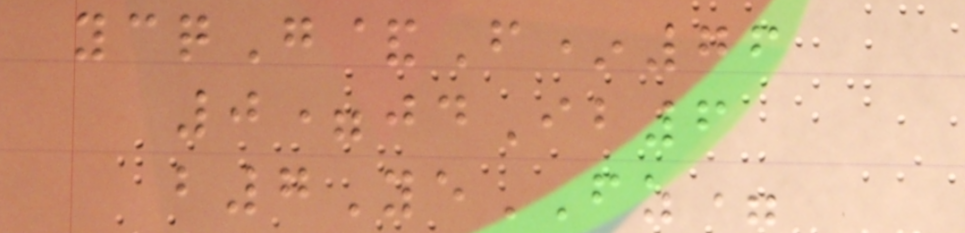ycqG&F*76
0=jdIb6
b7YeFZ=
